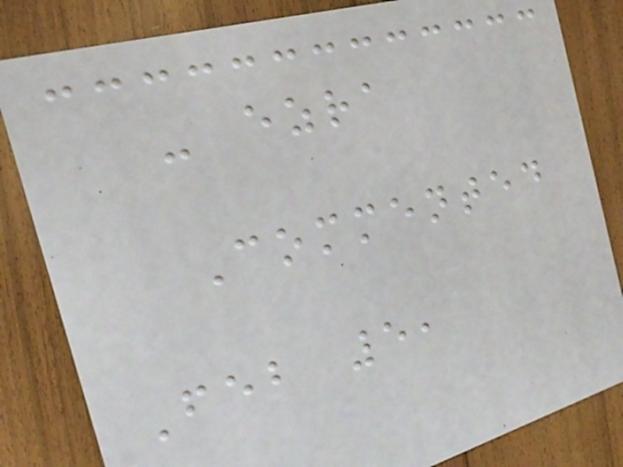- ezra
Commented
Feb 5,
